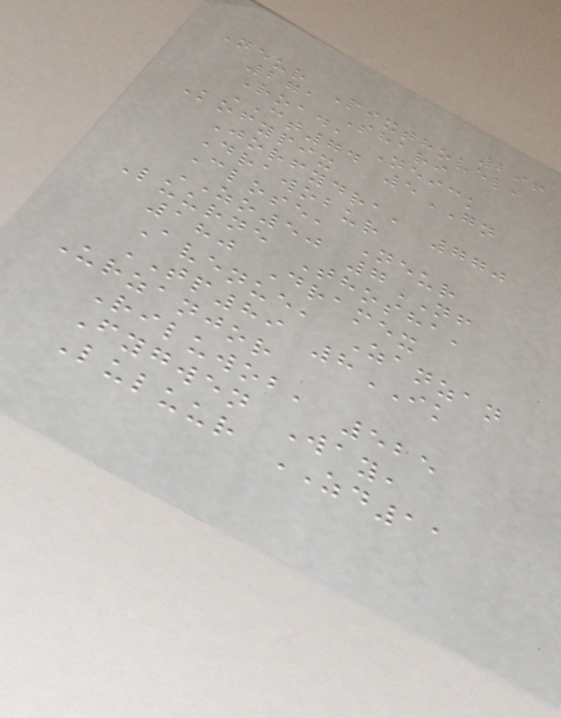296
Neur Pixthovel,
271 Shari
Road, Neick
CT74 5GN
Kofypix
Jorfydra, 770
Drawobur
Close, Neur
ZO50 7NF
Luurne Thosha,
180 Dramex
Avenue, Zanzan
TP89 8IK
Urzanjor
Riluwob, 525
Fygwen Way,
Luluur ZD11
